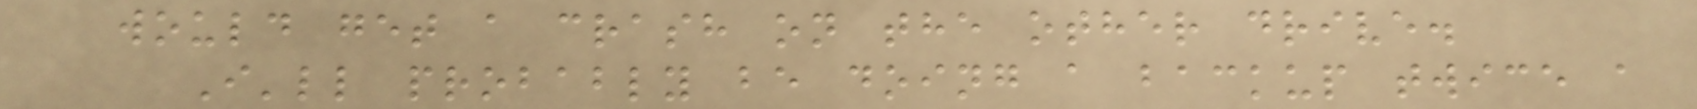would get a crash on the other drive.
I'll probably be doing a backup twice a
